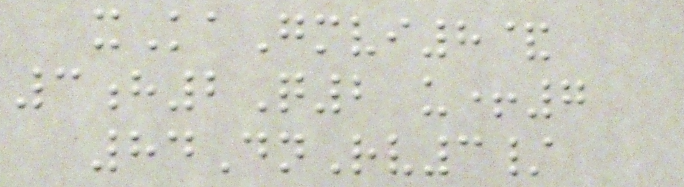xKaGmvi8&
3h2Q2 u+7
84DnRv3/
